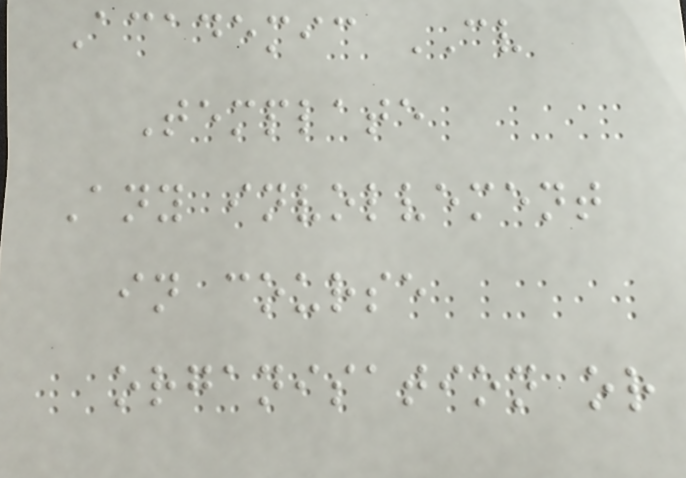Academic CV
Template
Any involvement
in course
organisation or
